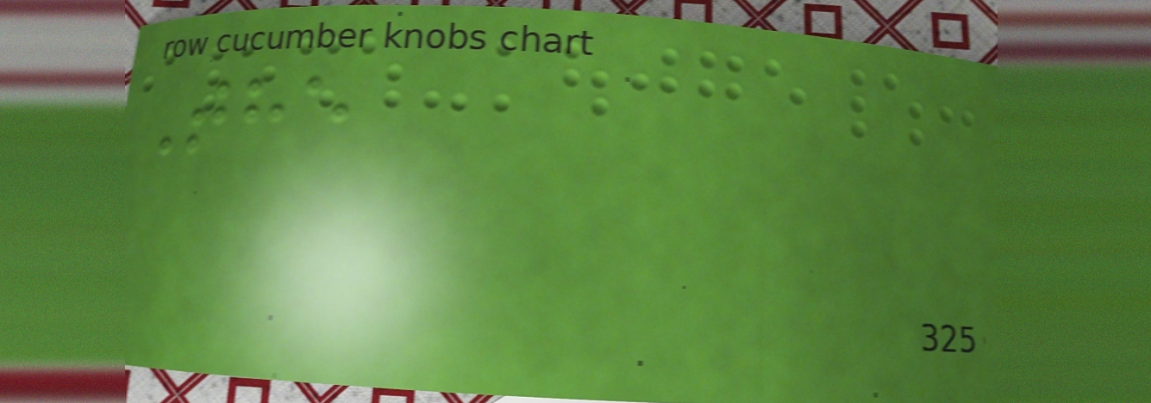The
